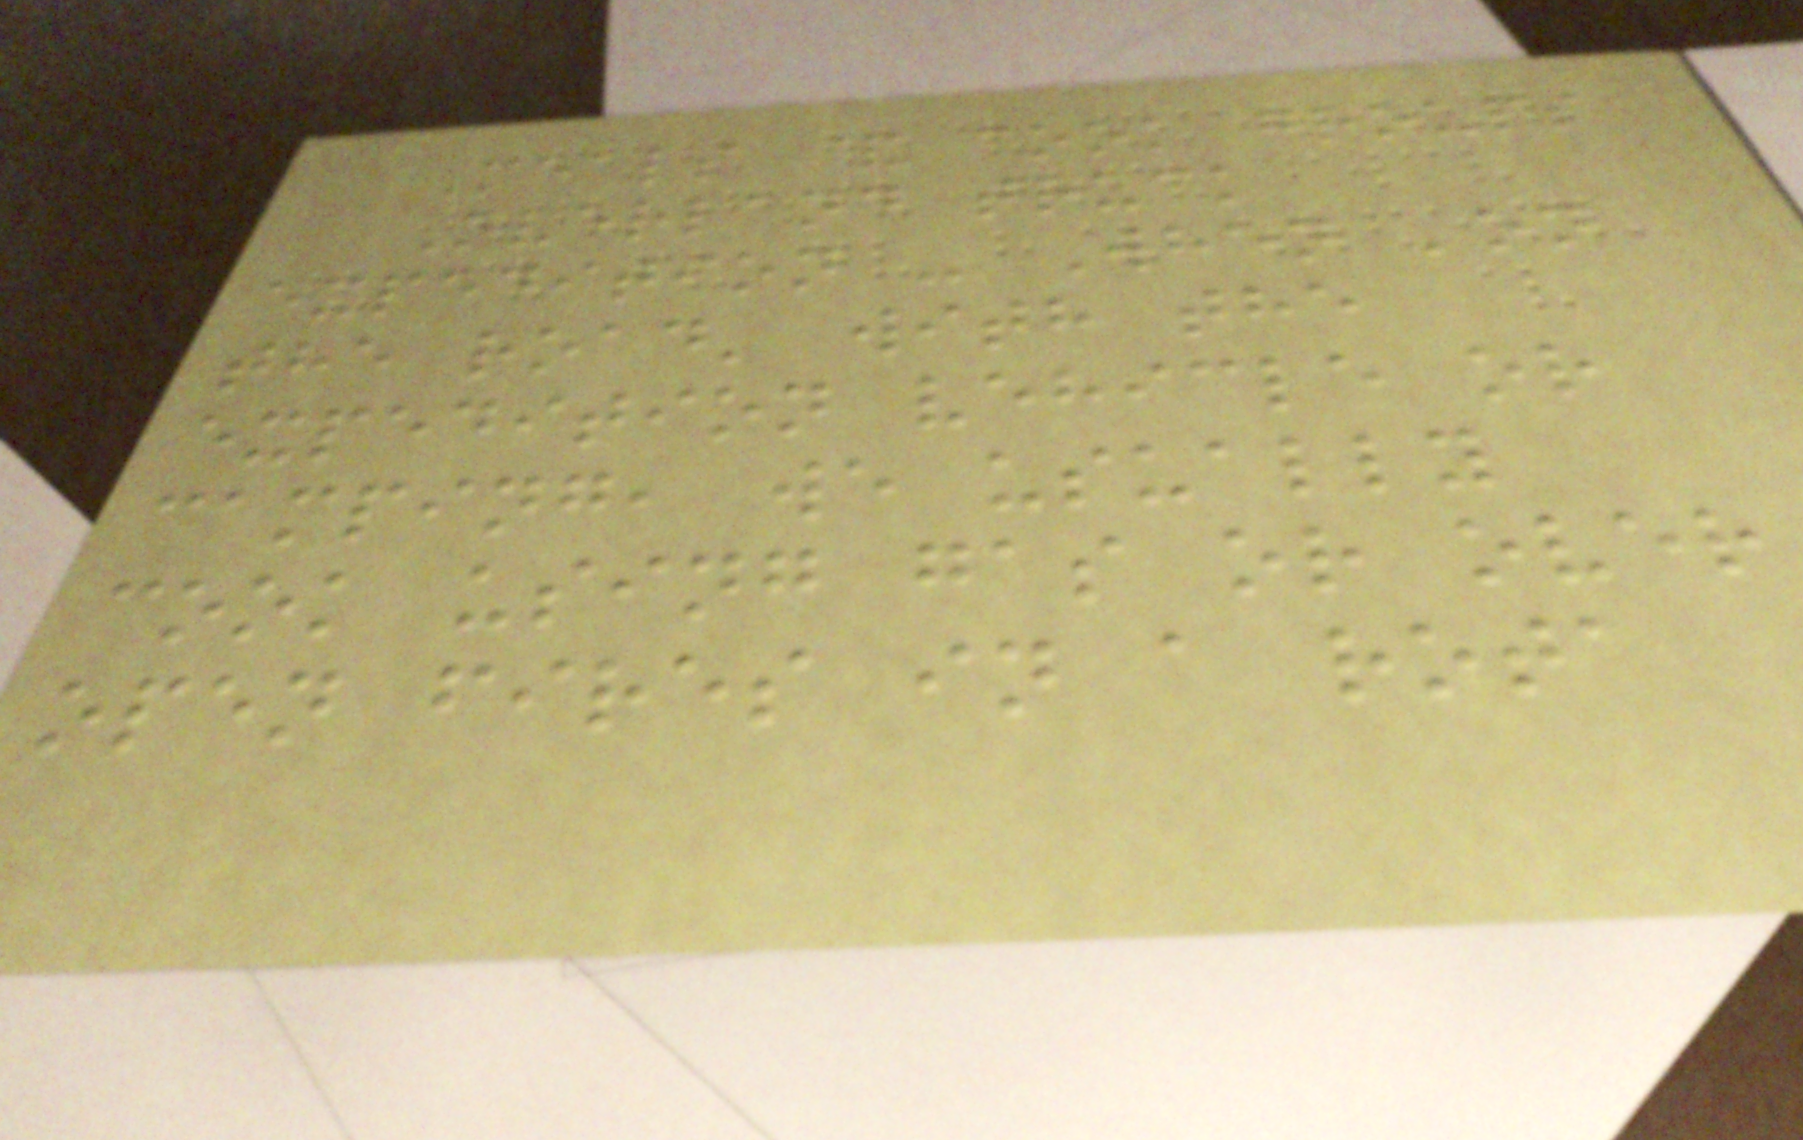Meals & cook groups
Overland truck
expedition - When 'on
the road' with the
expedition vehicle or
camping, we usually
cook using gas or over
open fires in a rota
